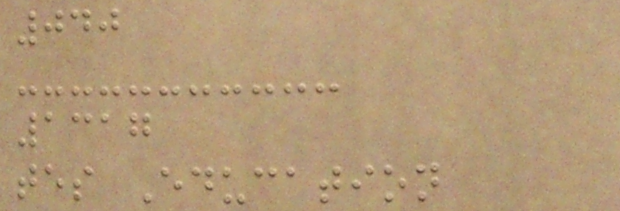040
1317
tes Education
